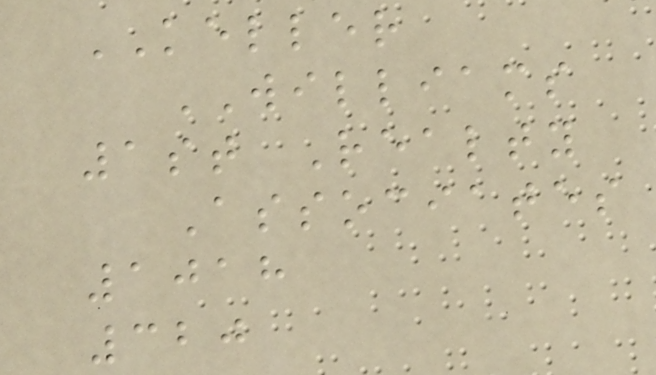KELLER
WILLIAMS
1st Realty
Associates
1018
320
